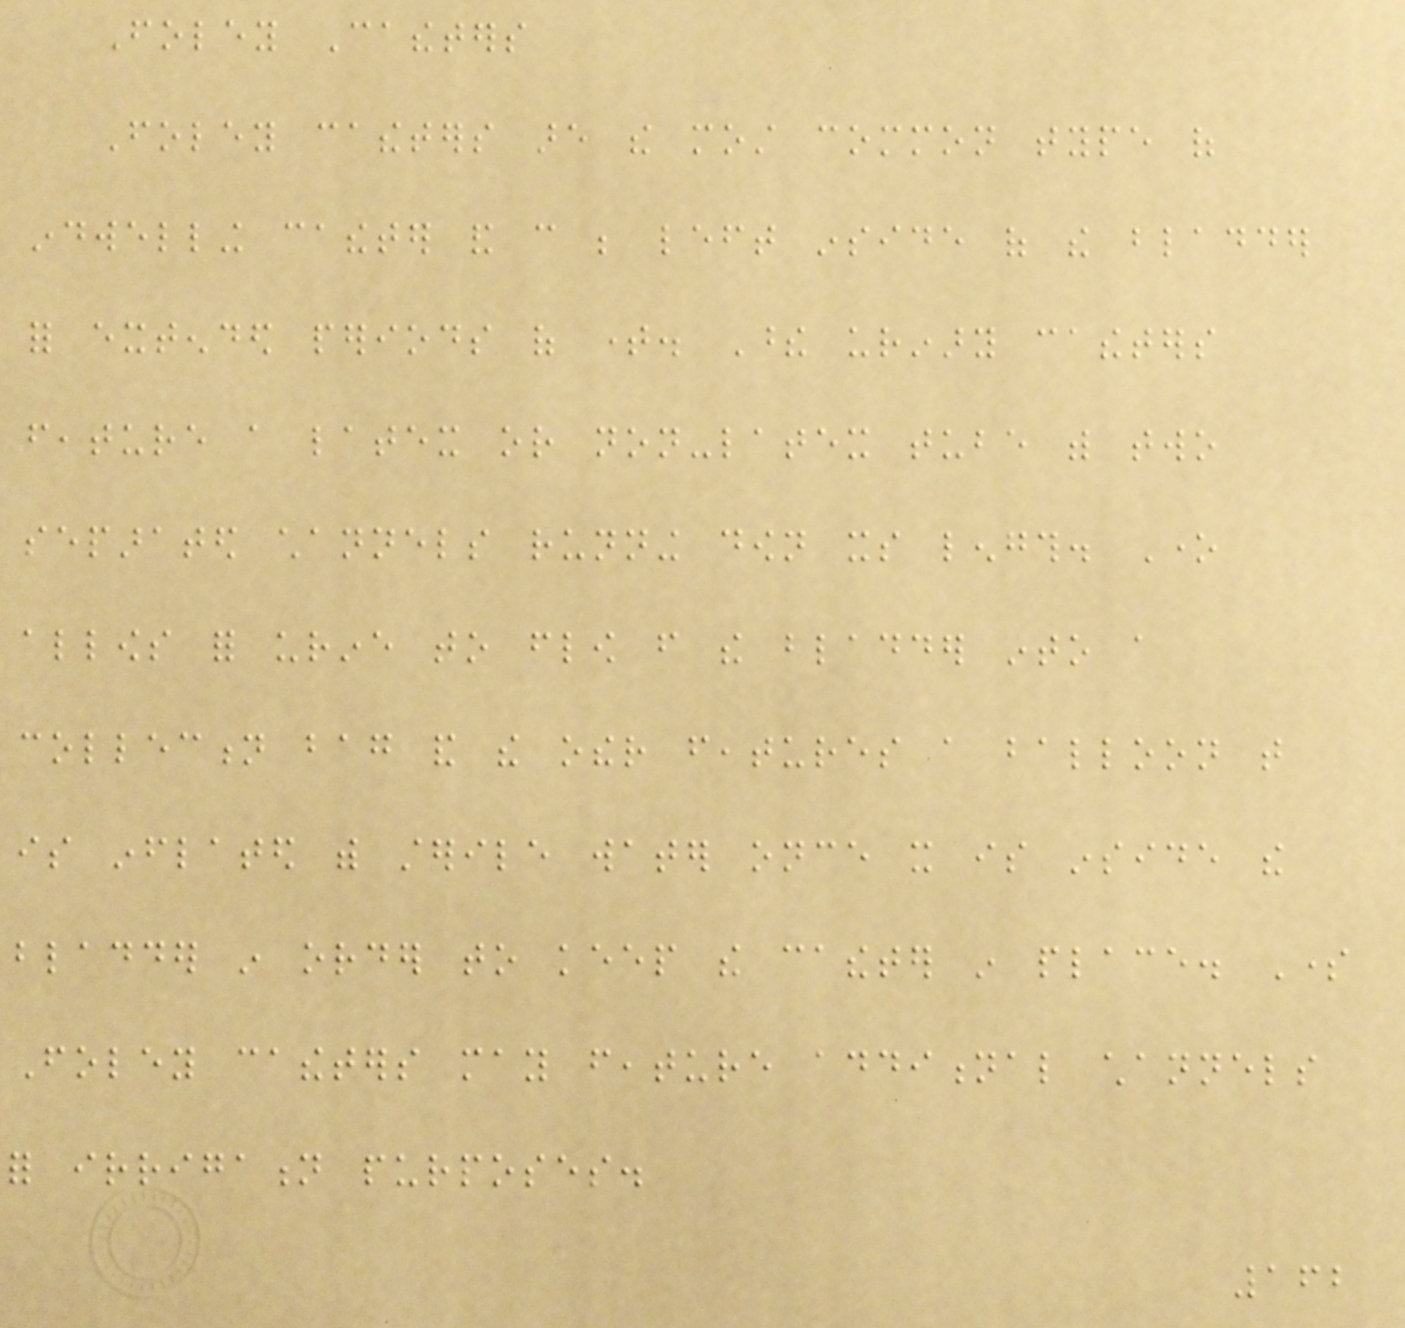Foley Catheters
Foley catheters are the most common type of
indwelling catheter and can be left inside of the bladder
for extended periods of time. These urinary catheters
feature a latex or non-latex tube with two
separated channels running down its length. One
allows for urine to flow from the bladder into a
collection bag and the other features a balloon that
is inflated with sterile water once it is inside the
bladder in order to keep the catheter in place. Some
Foley catheters may feature additional channels
for irrigation purposes.
162
